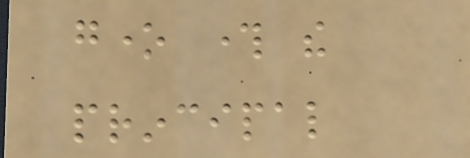gone through the
principal
